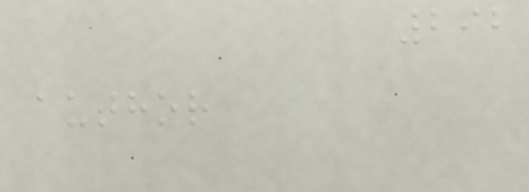292
author
